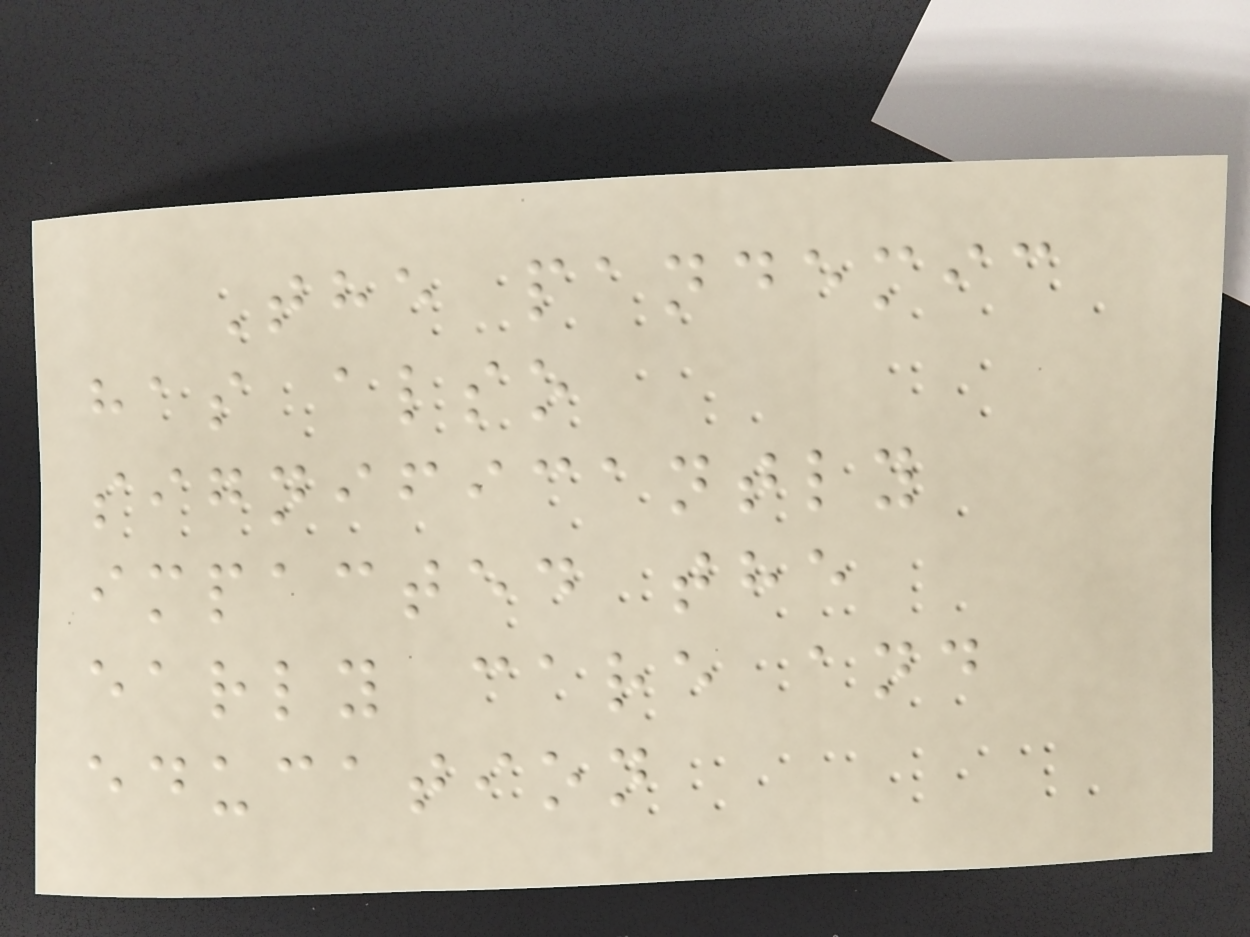The pandemic
has also
significantly
impacted the
early care and
education
